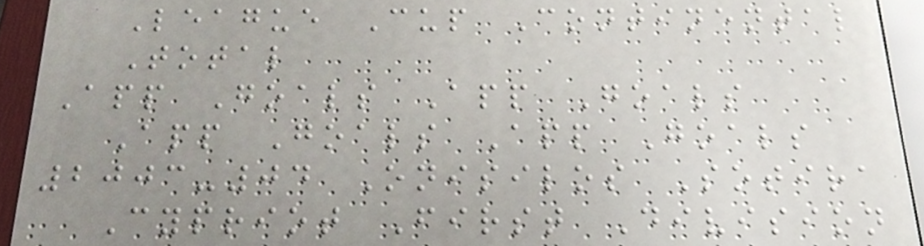League Cup Continental
Total
App Goals App Goals
App Goals App Goals
2003-04 Onisilos Sotira
Cypriot First Division
